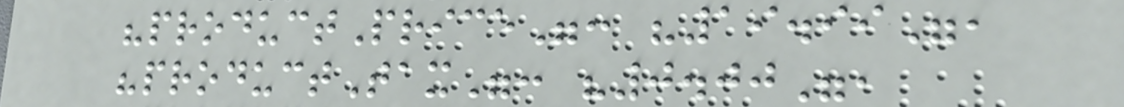"productPrice": "19.99",
"productTax": "0.00",
